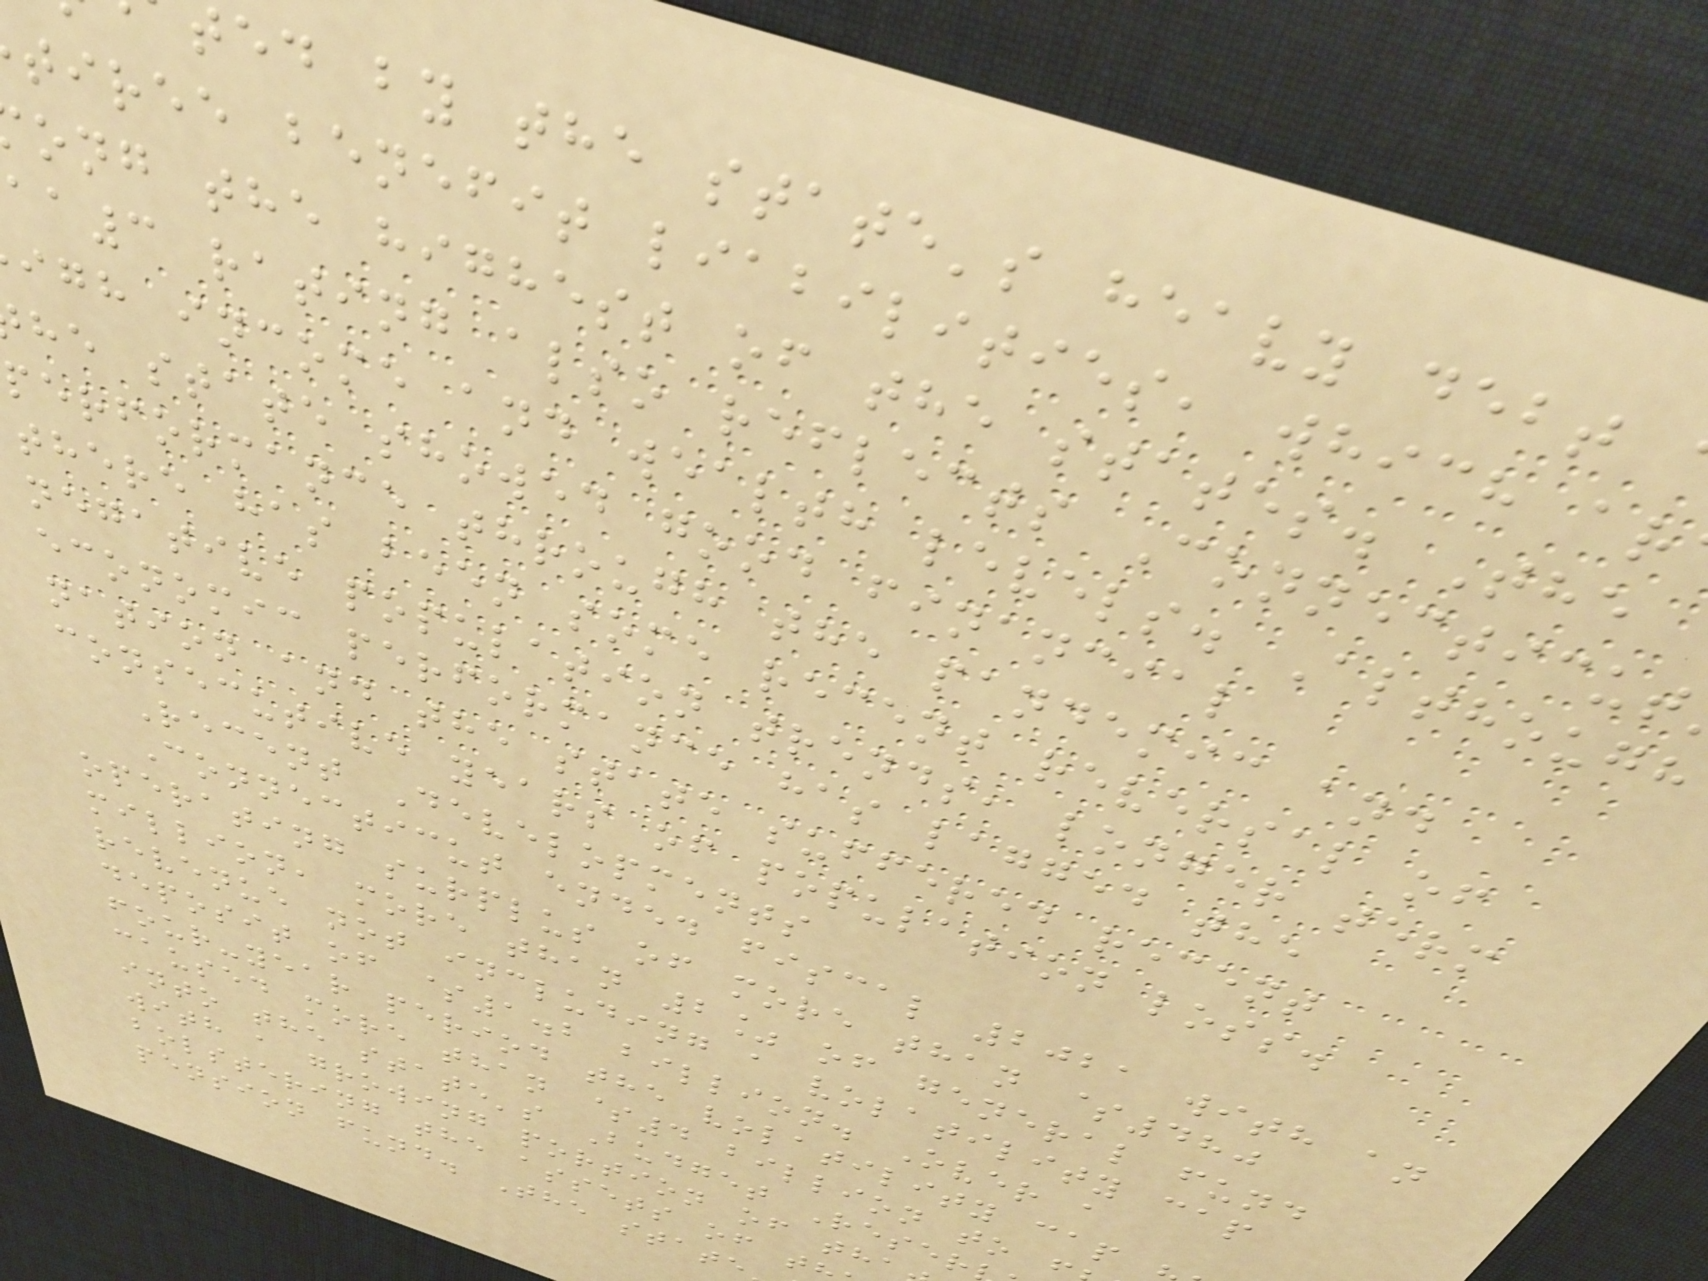ted by the state's heavy debt
tiree benefit liabilities, which ar
ong the highest of the states. The
aa3 rating also reflects Connecticut
igh income and wealth levels. Although
he state showed good financial
performance through the pandemic and
there has been some recent reversal of
negative population trends, longer term
economic performance has lagged the
nation and the state suffered recent
consecutive years of population loss.
Recent Developments
Connecticut ended fiscal 2021 with an
operating surplus of more than $480
million, more than 2% of general fund
revenue not including a volatility cap
deposit of $1.2 billion. Over a
four-year period the volatility cap
caused more than $4 billion to
into the state's Budget Reser
with a growing portion of tha
bolstering the assets of t
pension fund. The state
